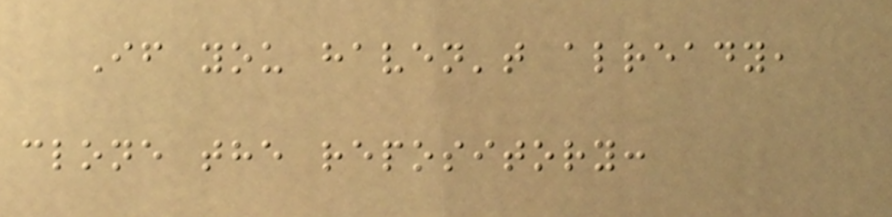If you haven't already,
clone the repository:
